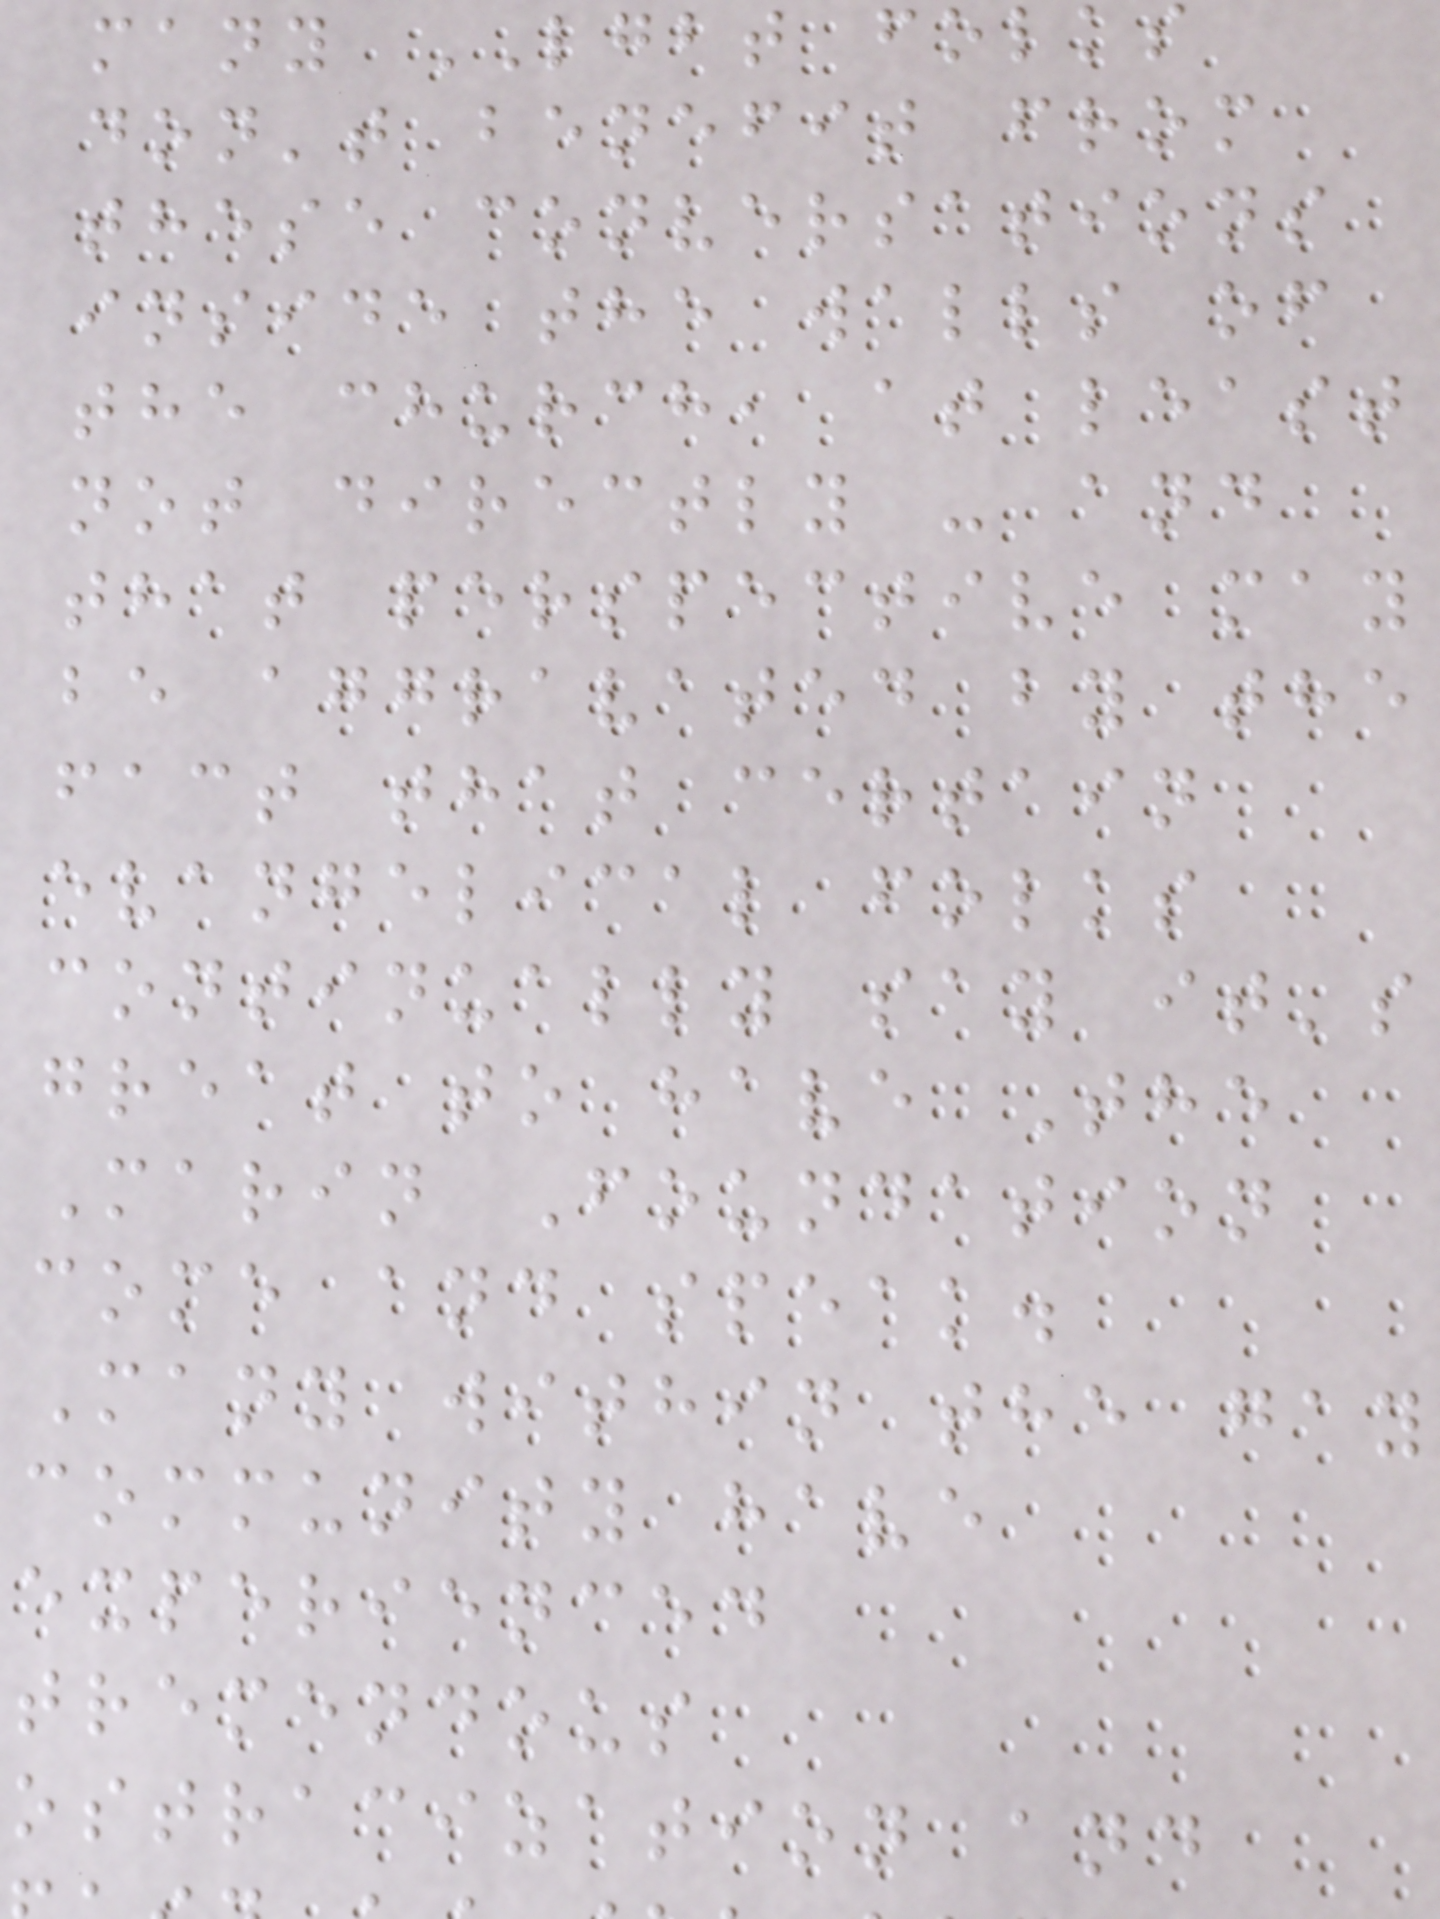many LGBT folks
don't benefit from
these conversations
inside the walls of
the church, at least
not directly - and
that perspective may
be aggravated by the
fact that certain
evangelical folks
continually say it's
great to have The
Marin Foundation
come and speak.
Many within the gay
community have
experienced
tremendous
ostracization and
